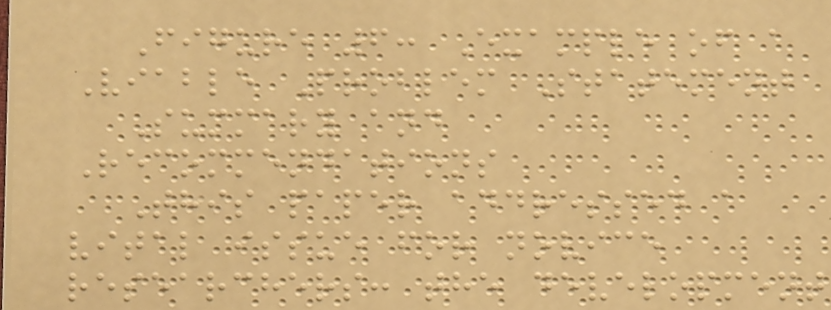Figure 6: Example of a
Viable Problem Statement
Summary and
Recommendations
This paper addressed a
vital issue for novice
researchers: the development
